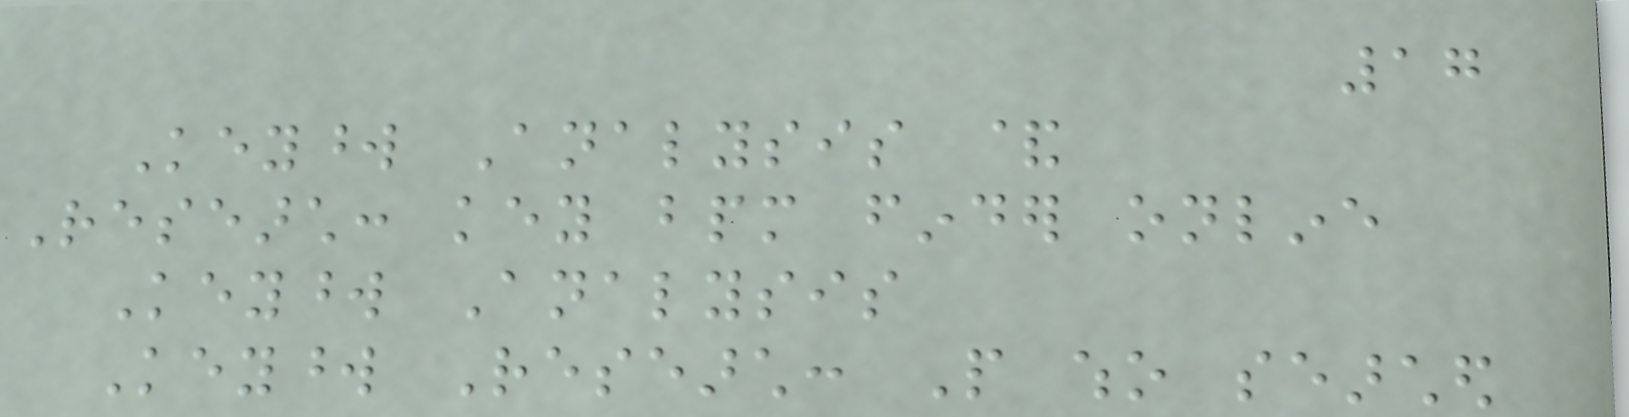17
Keyword Analysis &
Research: key bpm finder online
Keyword Analysis
Keyword Research: People who searched
